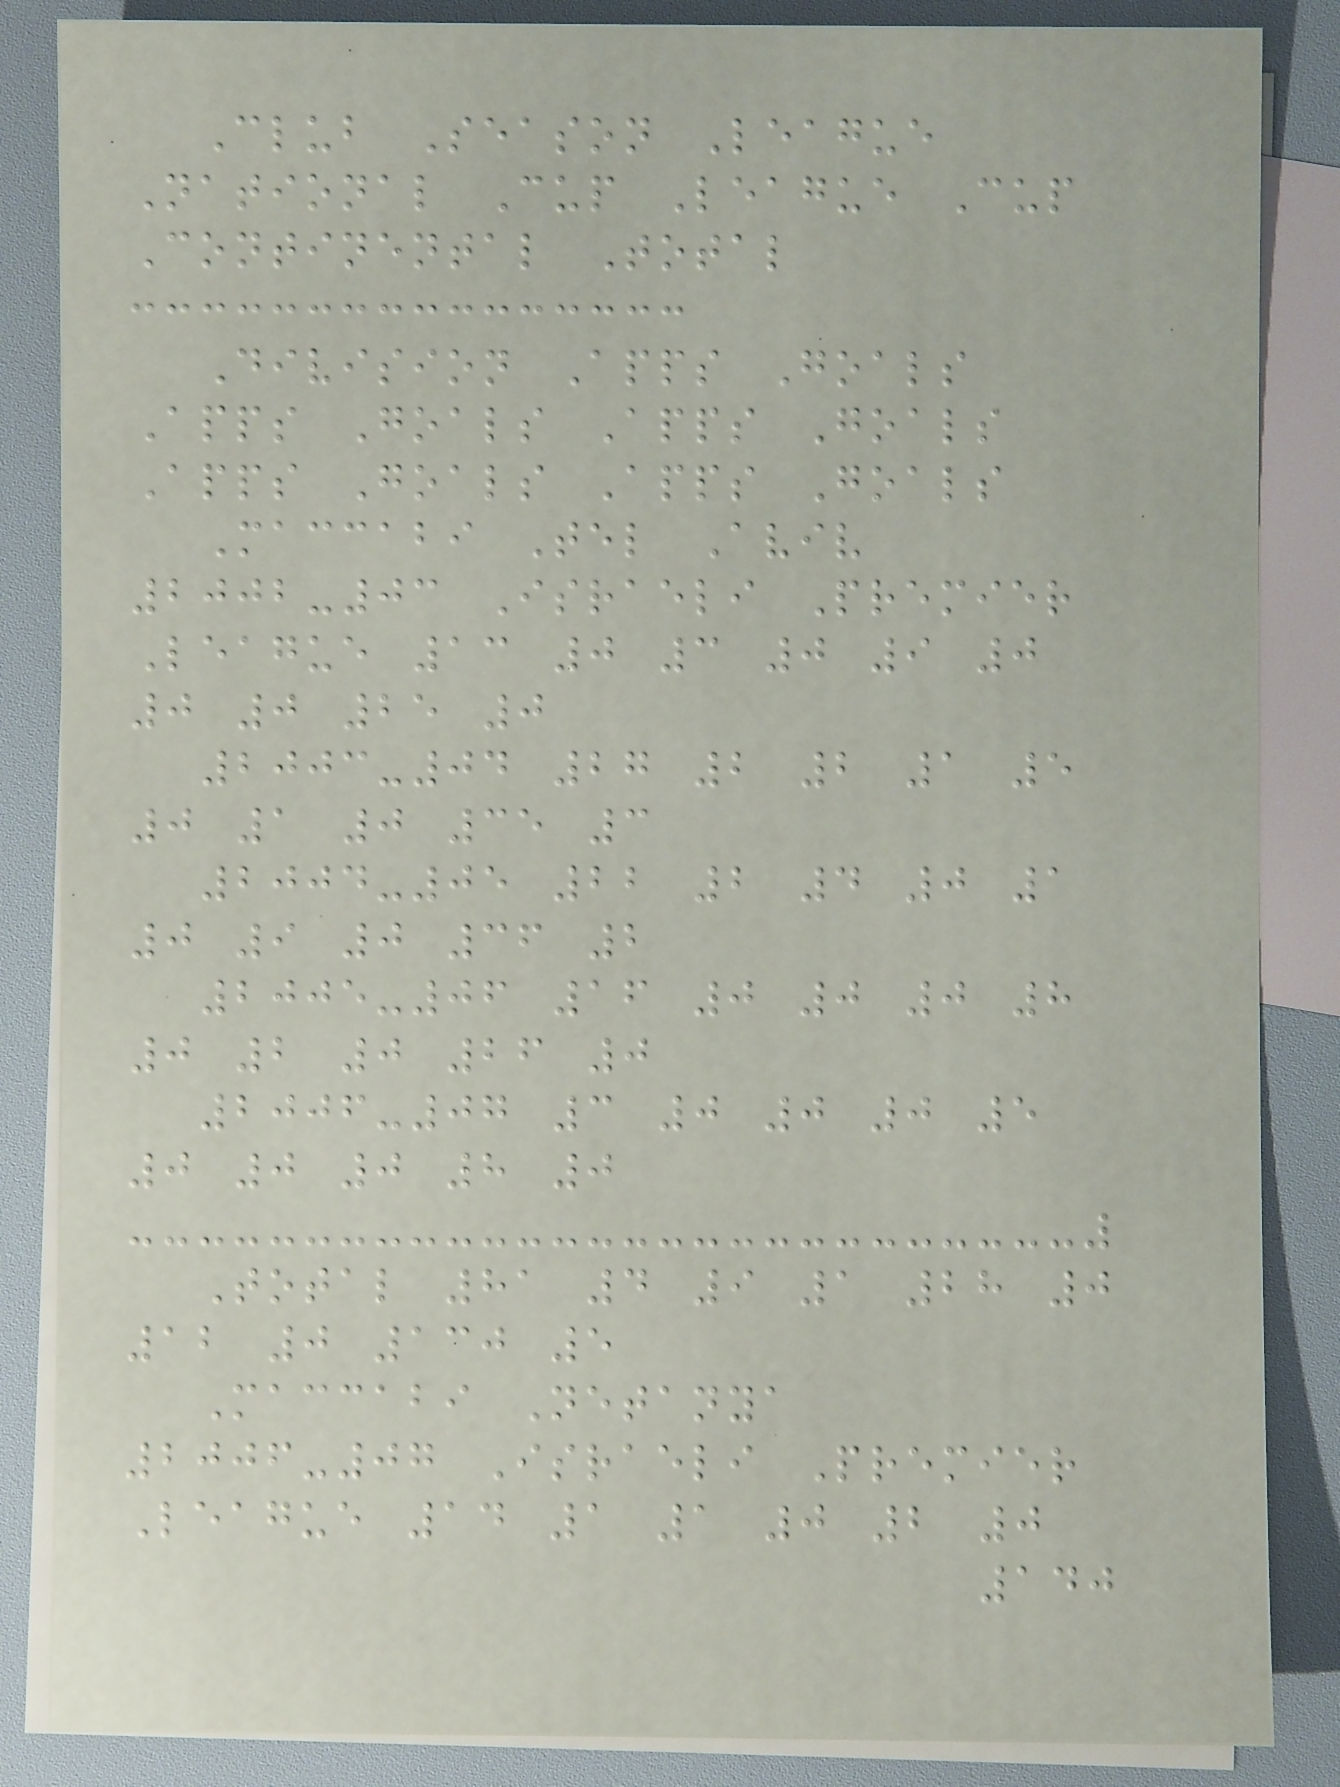Club Season League
National Cup League Cup
Continental Total
Division Apps Goals
Apps Goals Apps Goals
Apps Goals Apps Goals
Maccabi Tel Aviv
2002-03 Israeli Premier
League 13 0 3 0 9 0
0 0 25 0
2003-04 27 2 2 1 5
0 1 0 35 3
2004-05 22 2 4 0 1
0 9 0 36 2
2005-06 16 0 0 0 8
0 2 0 26 0
2006-07 3 0 0 0 5
0 0 0 8 0
Total 81 4 9 1 28 0
12 0 130 5
Maccabi Netanya
2006-07 Israeli Premier
League 14 1 1 0 2 0
140
